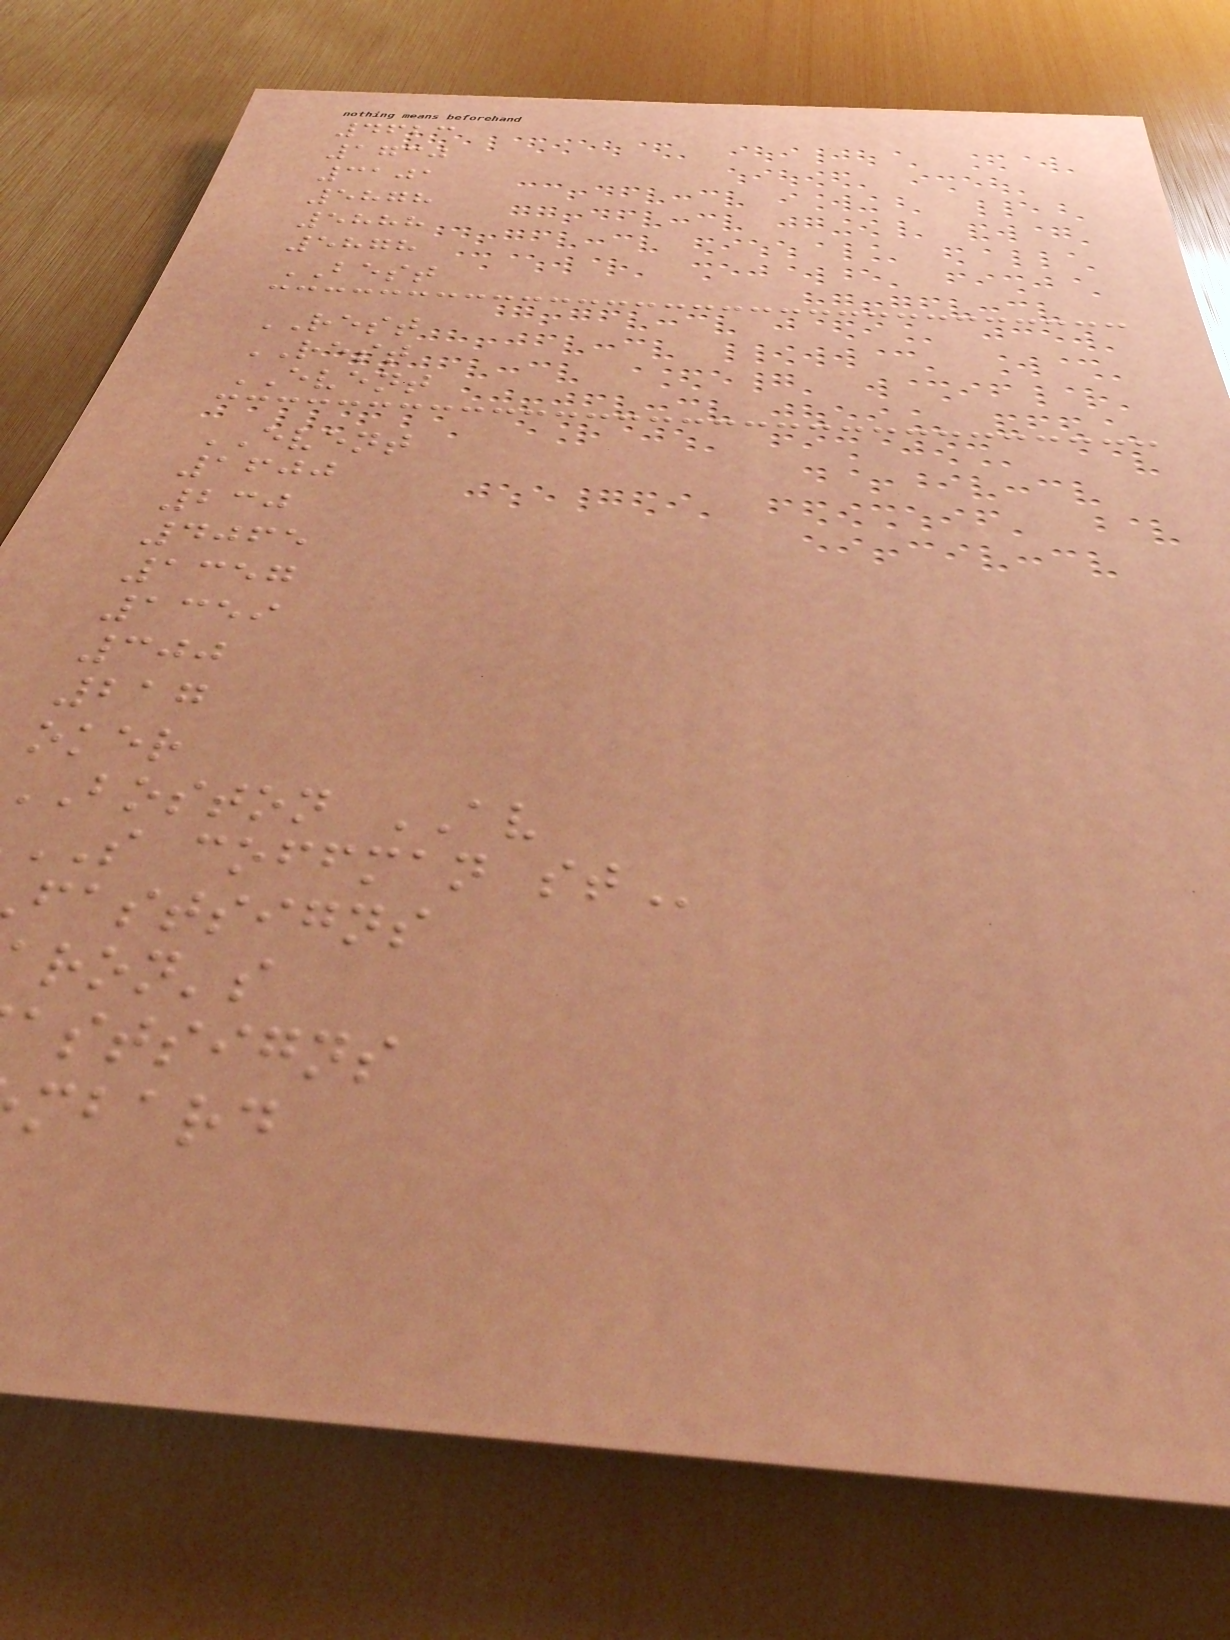4623
1730
3101
5878
5888
5878
BEST
REST
REST
EVENT
EVENT
1600
230
4065
1357
1359
300
217
oker
boston AV
S coffman
fastsigns
ron's
astsigns
mbard
